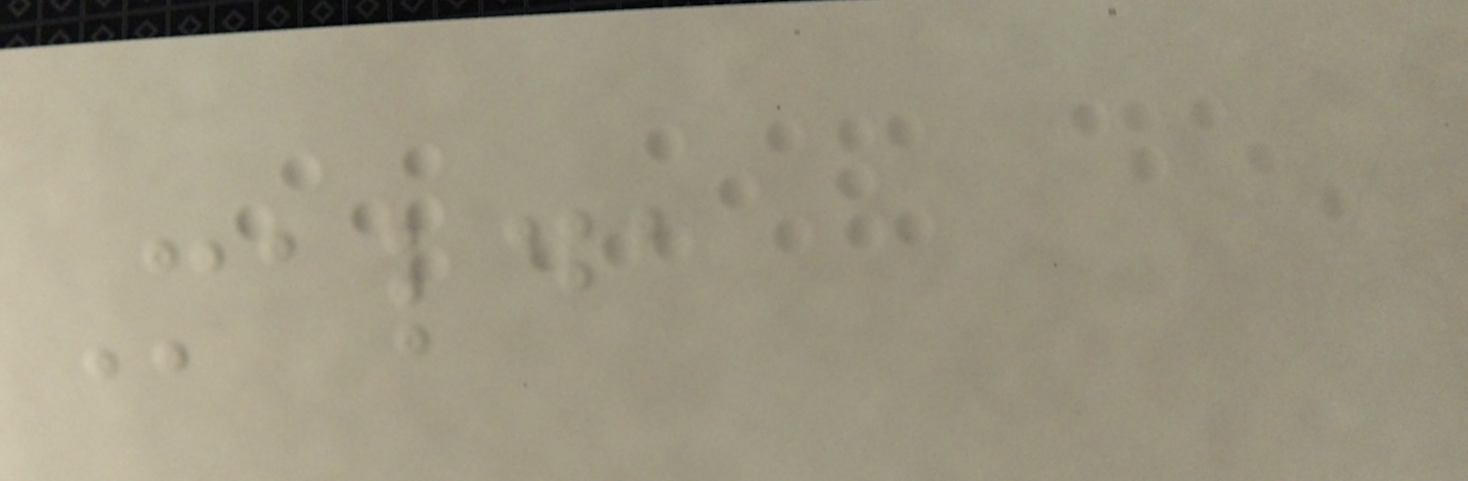Malda
